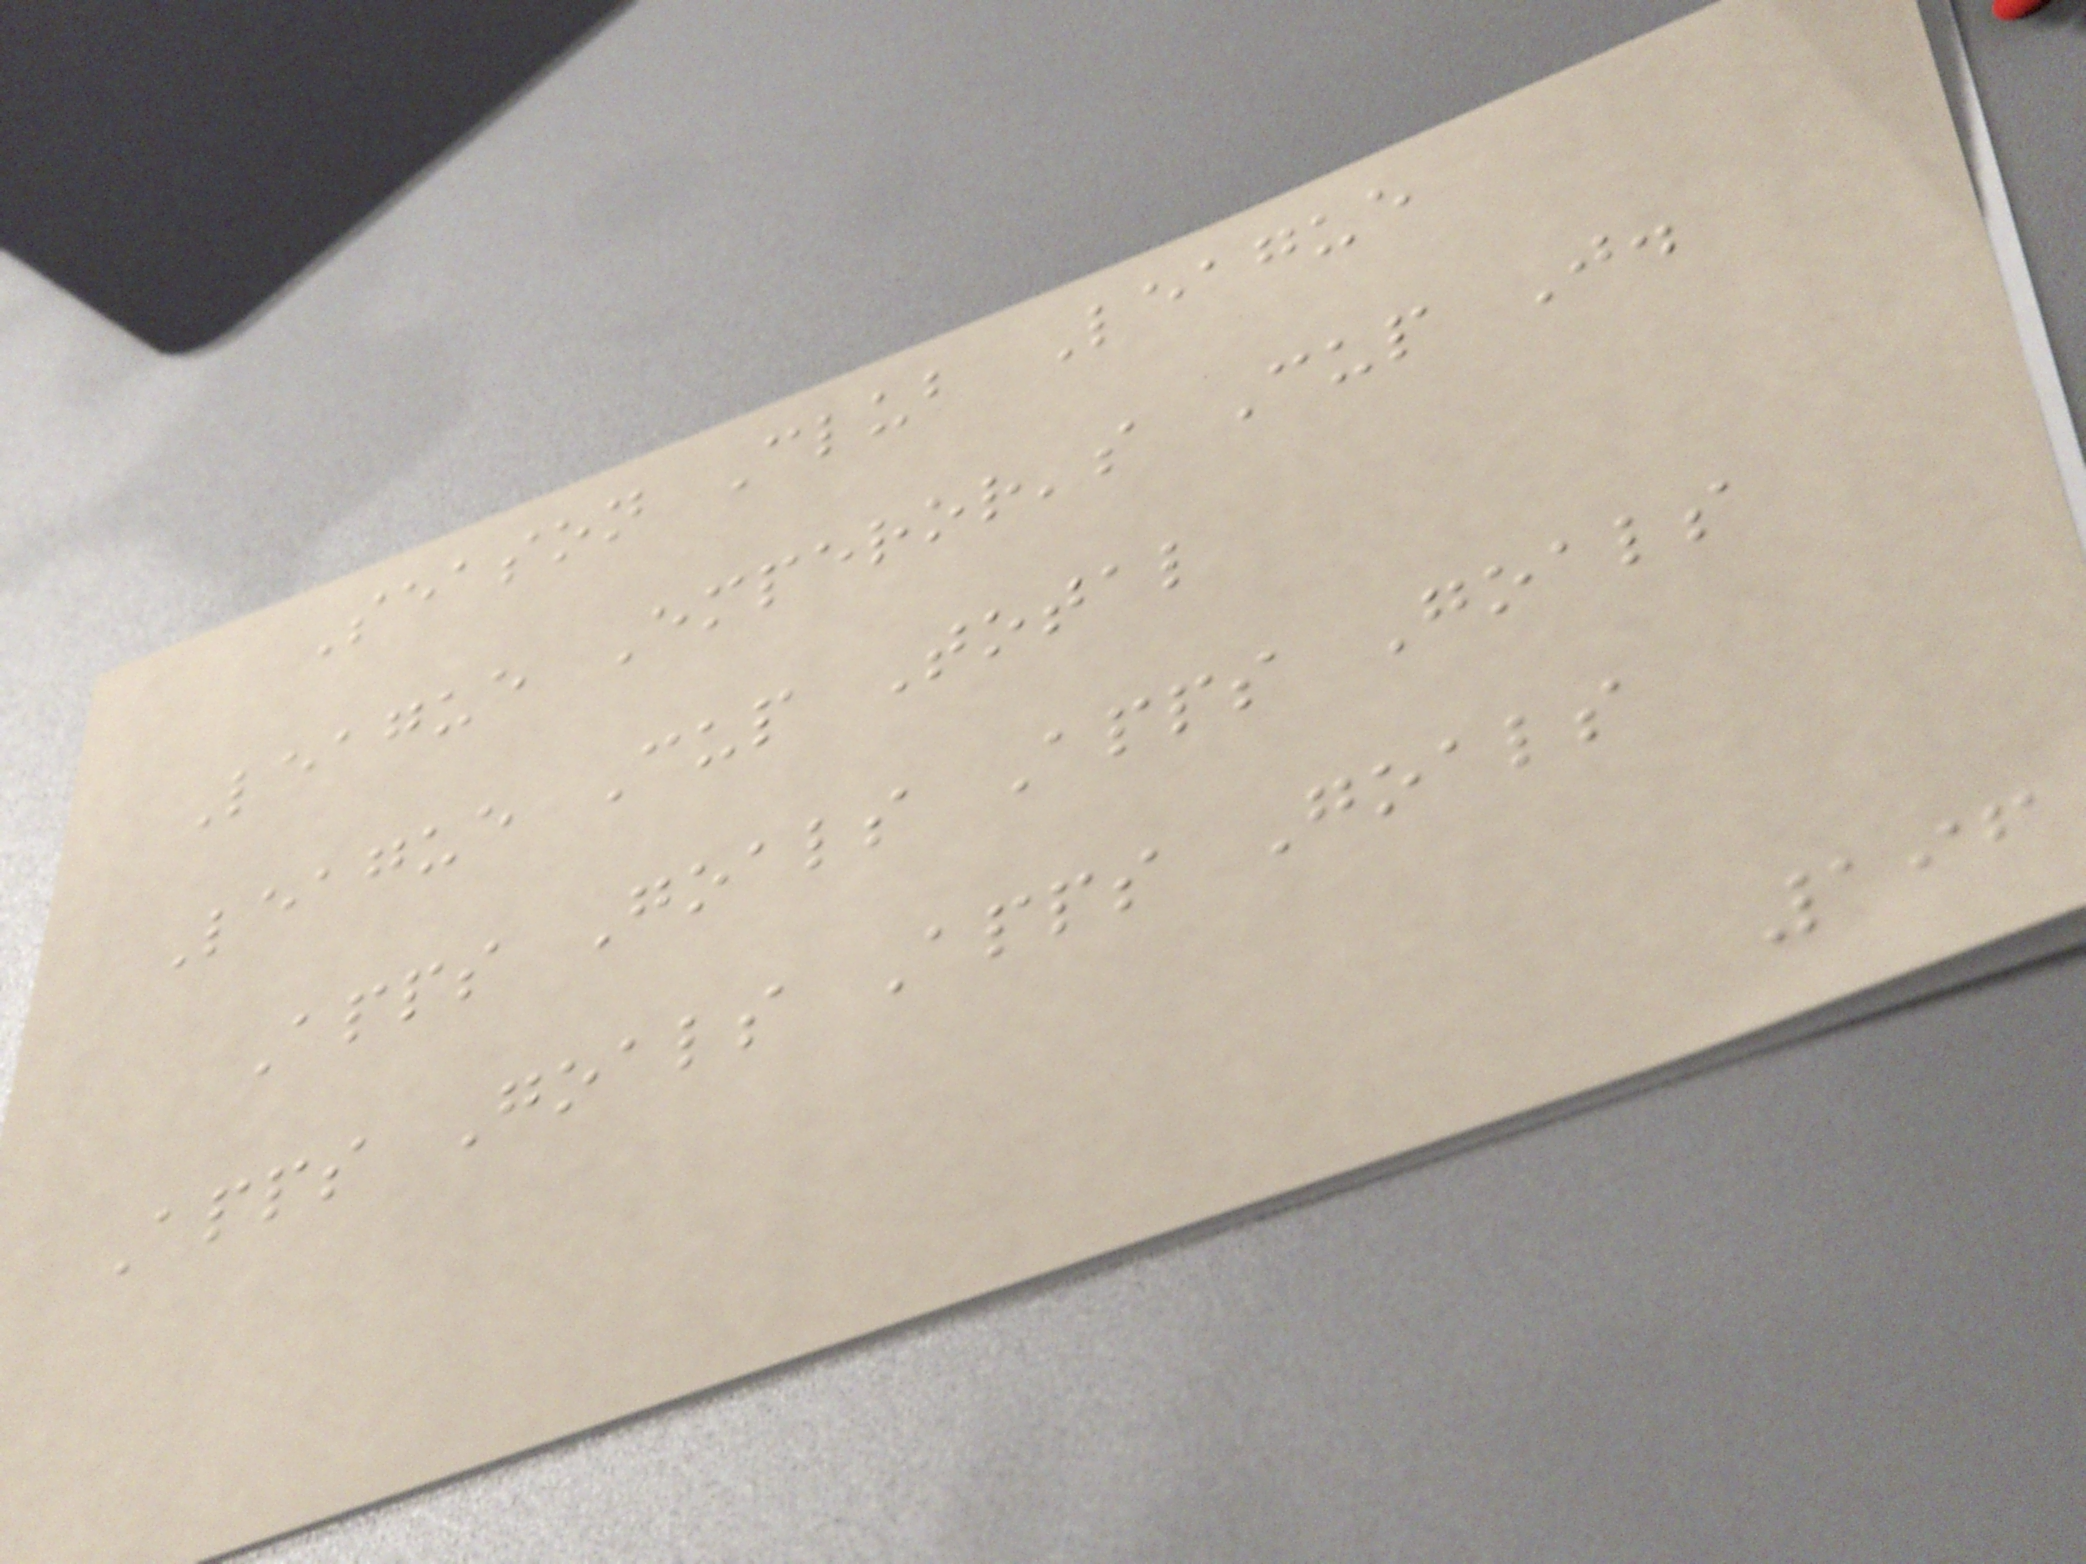Season Club League
League Emperor's Cup J.
League Cup Total
Apps Goals Apps Goals
Apps Goals Apps Goals
196
